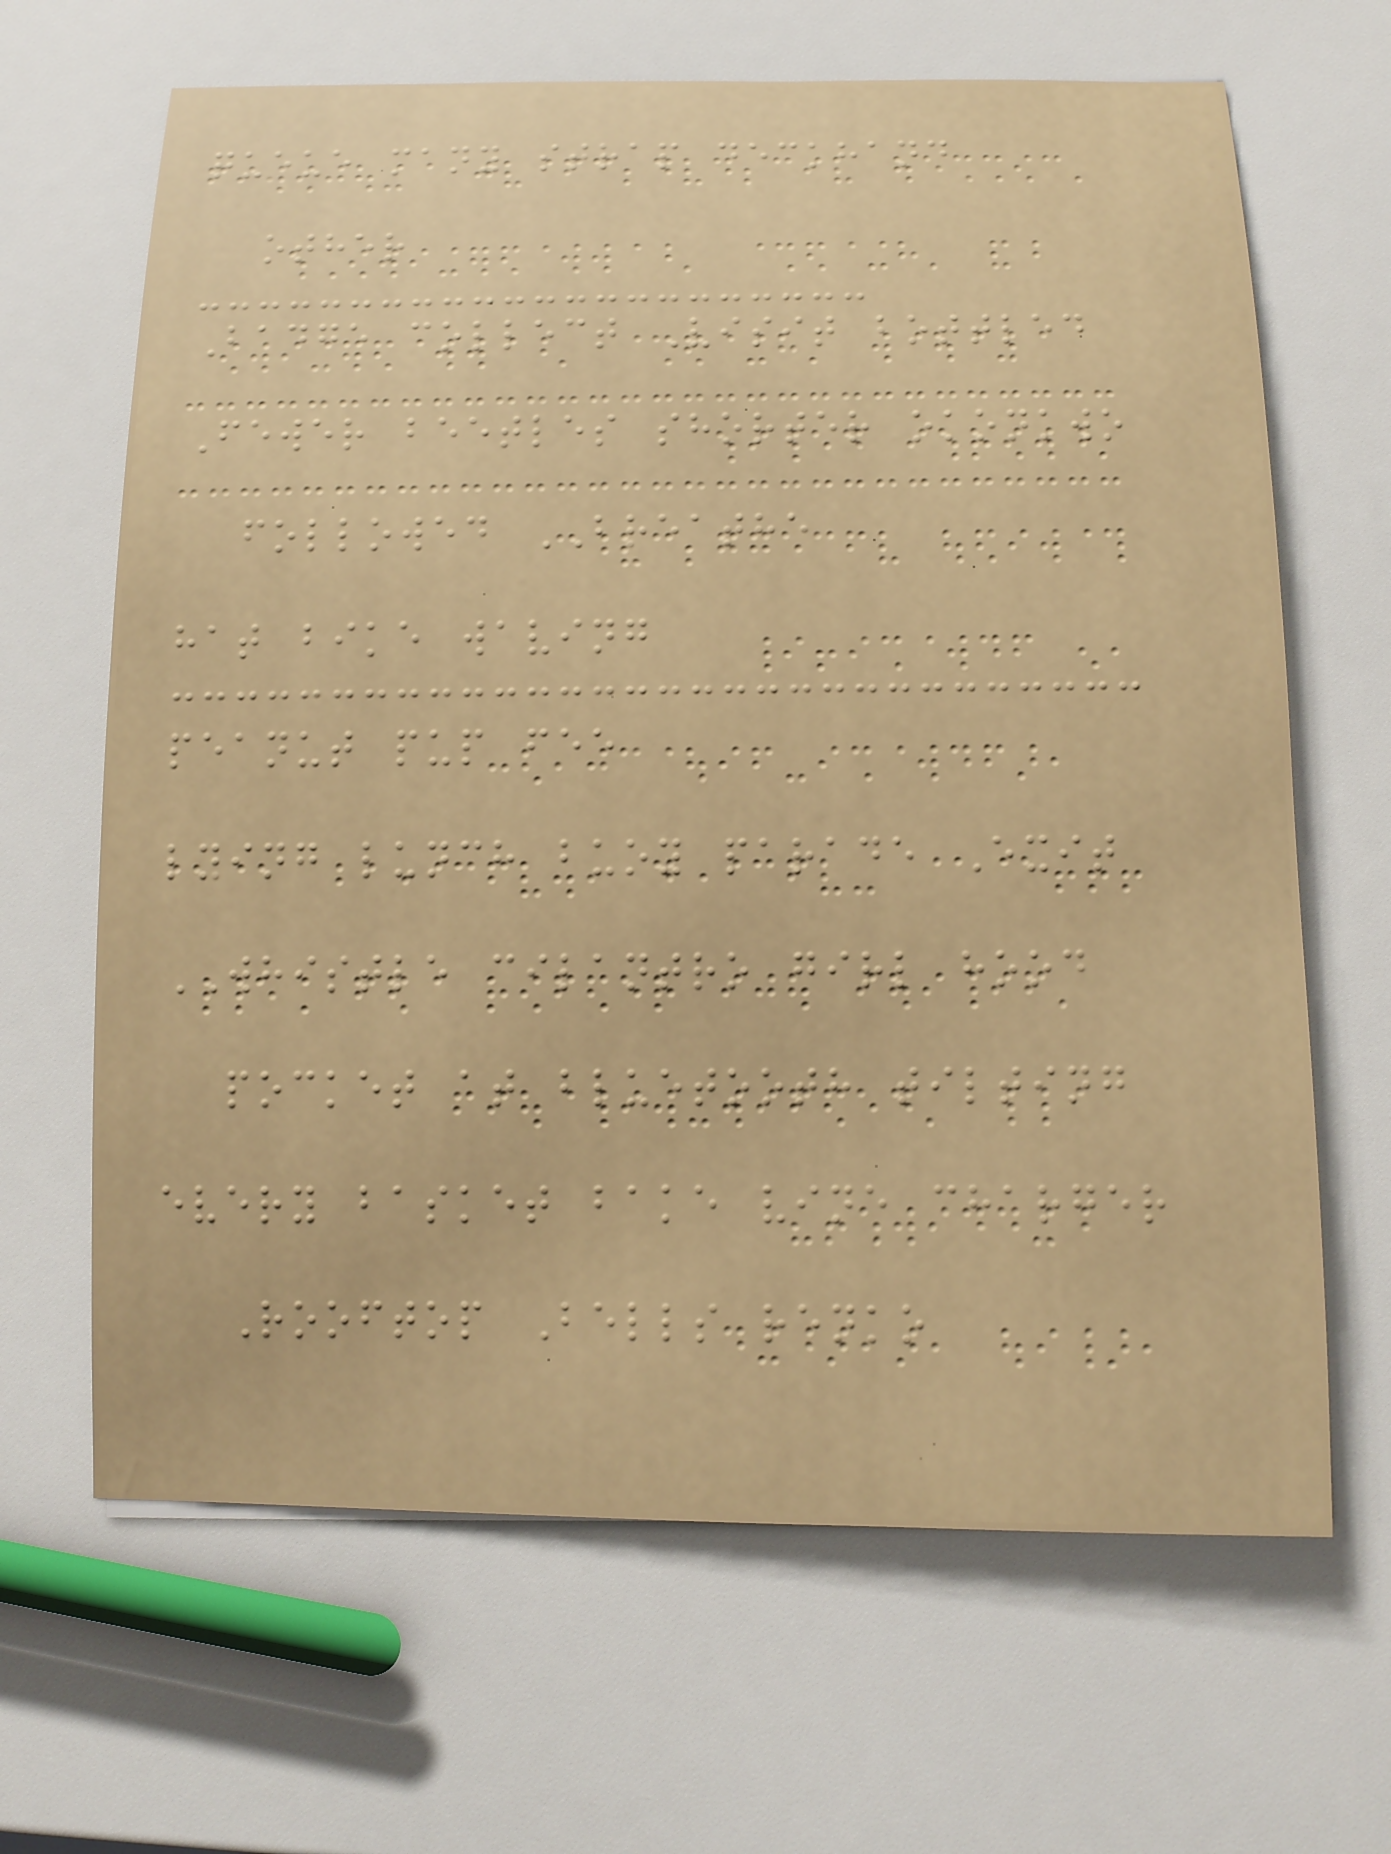queue many strap deckhand
other
Badge collect Visit bottled
Fewer beetles shorter okonkwo
followed BREATHE
hat bike waving
peanut pup fee
lying lunch buoy parade Exit
WHISTLE cilantro girl hood
pocket at bluetooth tilting
every basket bake vine charger
Rooftop Bells renko
